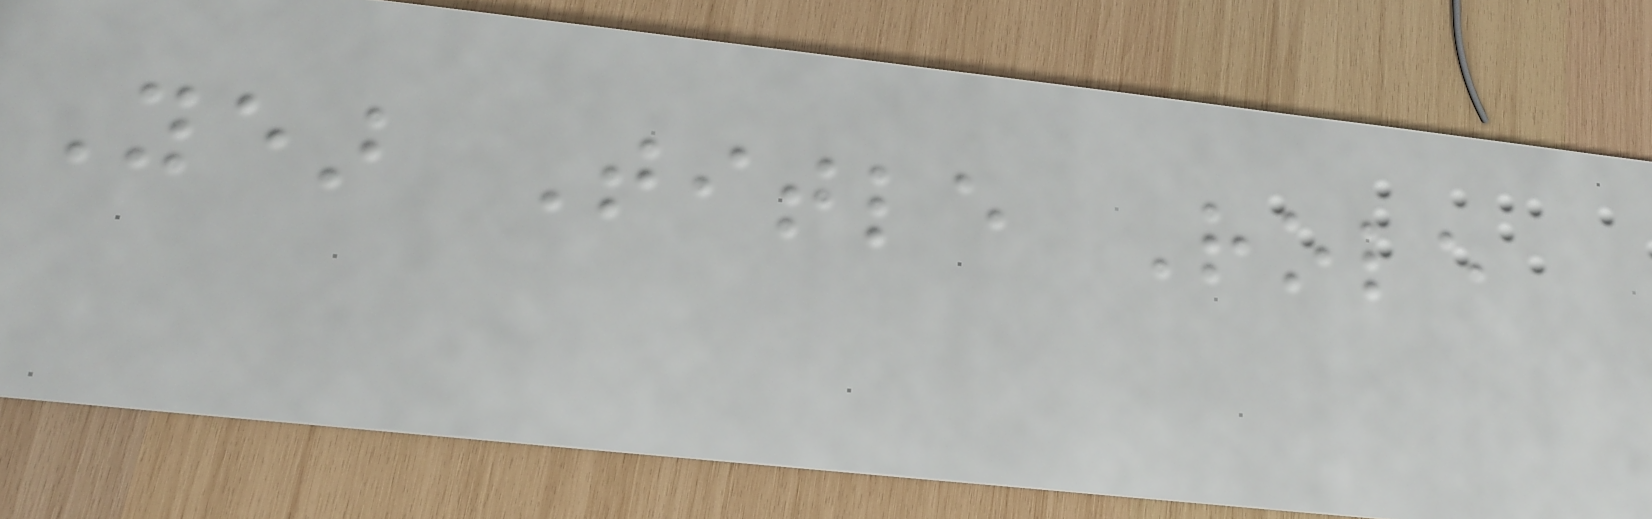Year Title Role
